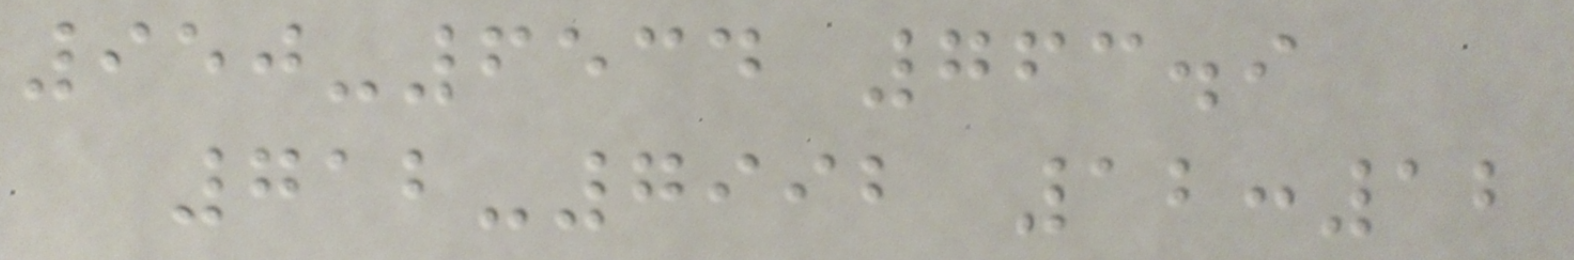950-6534 763.9
712-7992 12:12
